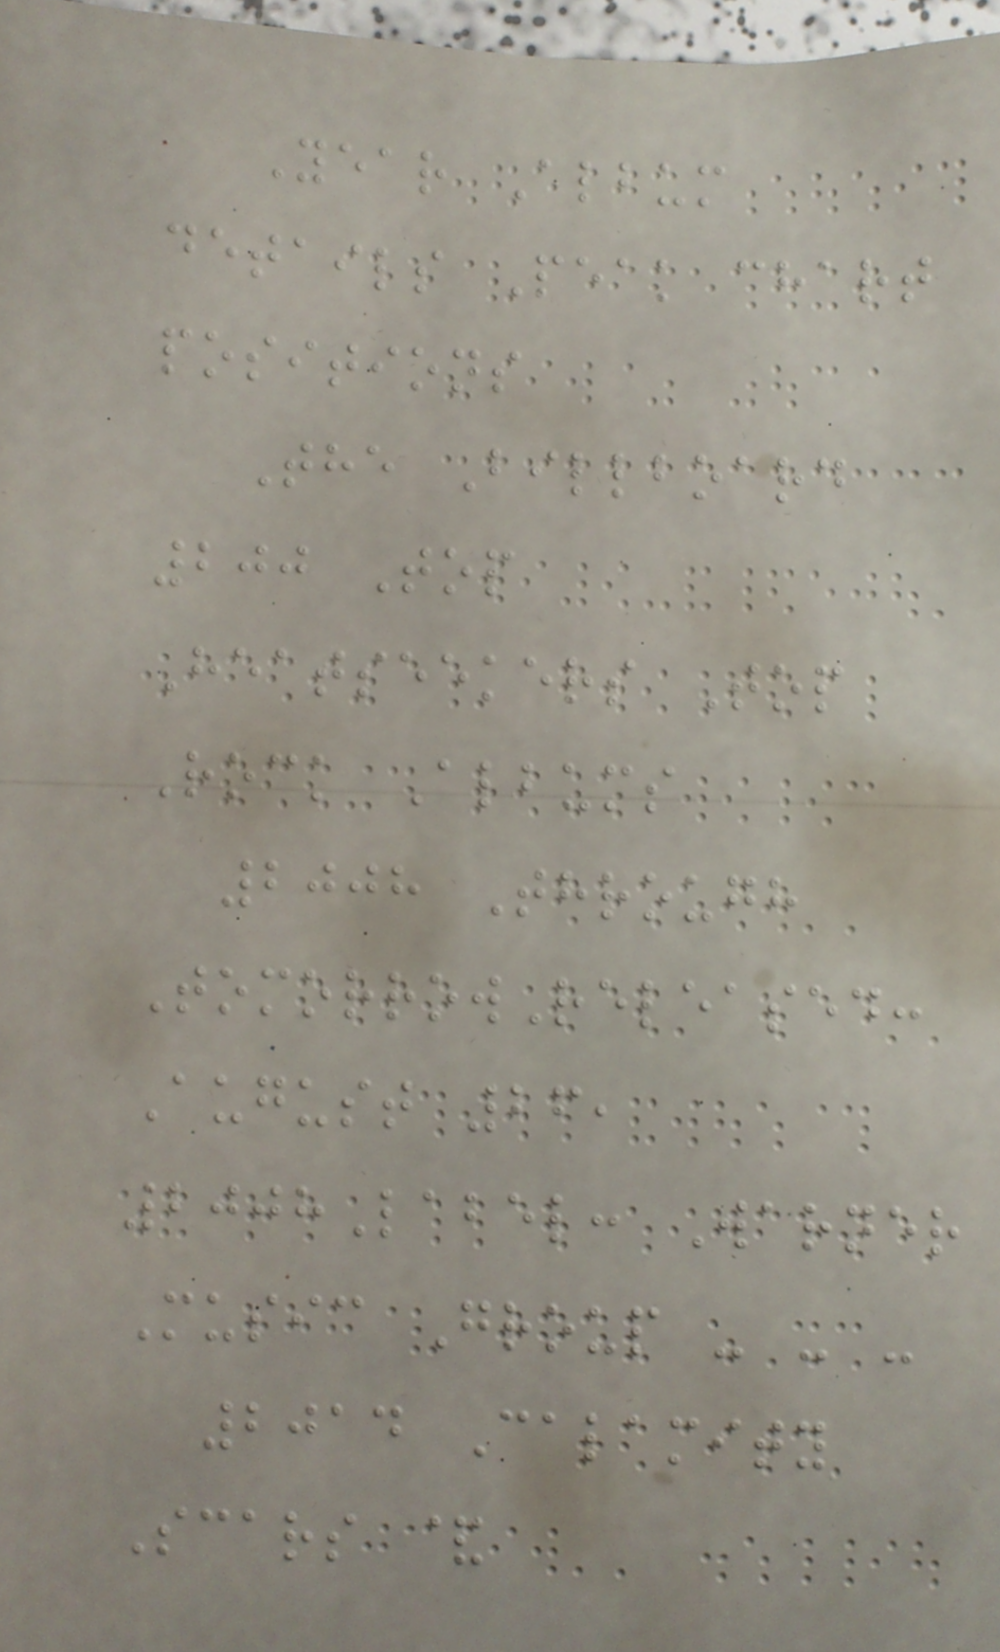Year Album
details Peak chart
positions
The Billboard
200 Top
Heatseekers Top
Rock Albums
2008 Through
TomorrowReleased:
August 26,
2008Label: Warner
Music Group - - -
2014 Calamity
Scars &
